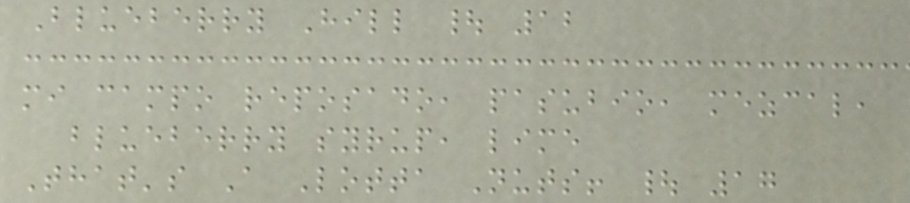Blueberry Hill | 12
mi campo reposado, pasubio, mezcal,
blueberry syrup, lime
That's A Lotta Nuts! | 17
